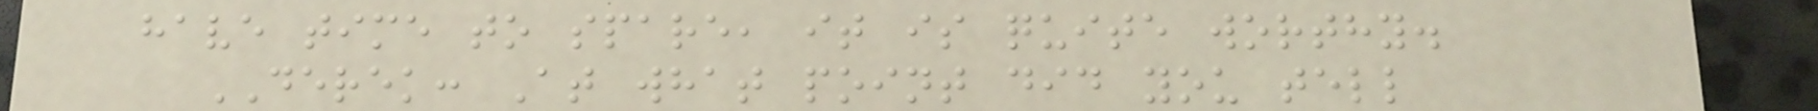have time to spare, it is quite worthy.
DEREK: At what point did you tell
